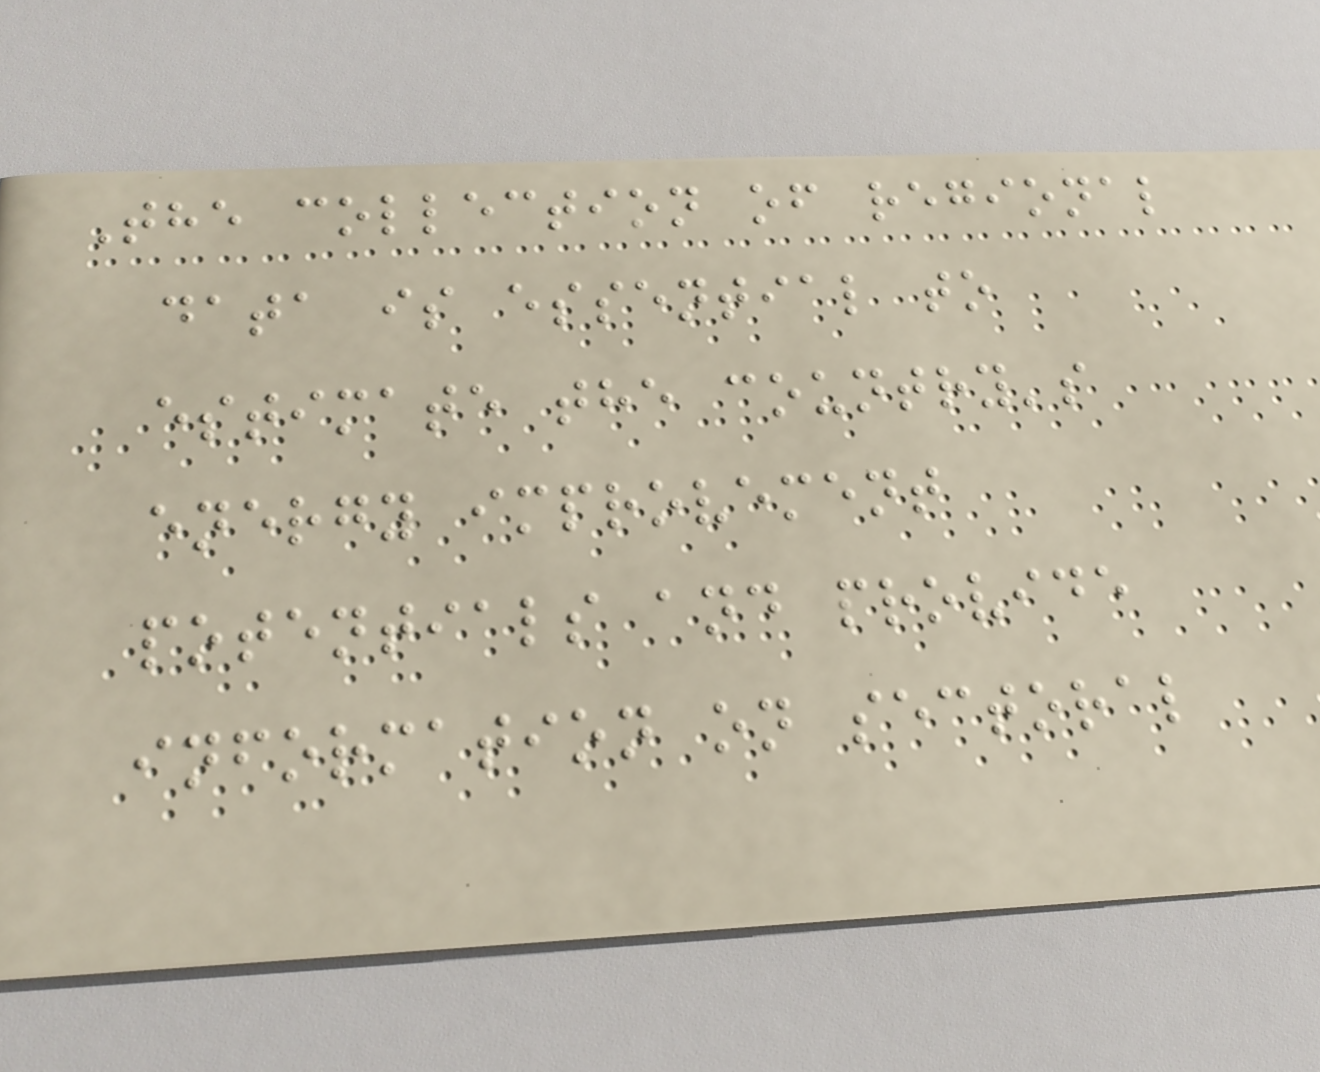The collection of regional
data is essential to
estimate the country's
energy improvement
potentials and provide
information on sectoral
